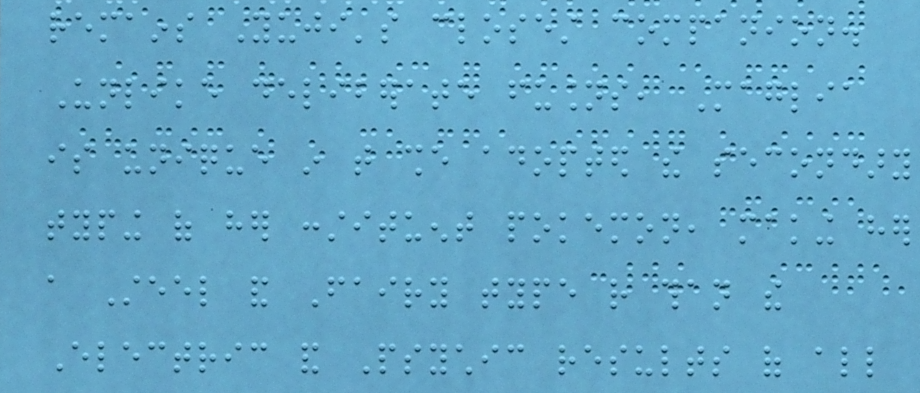remains Yuji's closest companion.
Unlike deliberate fusions, Maglia
is unique in that she adopted the secondary
typing of her constituent pokemon, making her
a Steel and Fairy type rather than the
Electric and Psychic results of all
